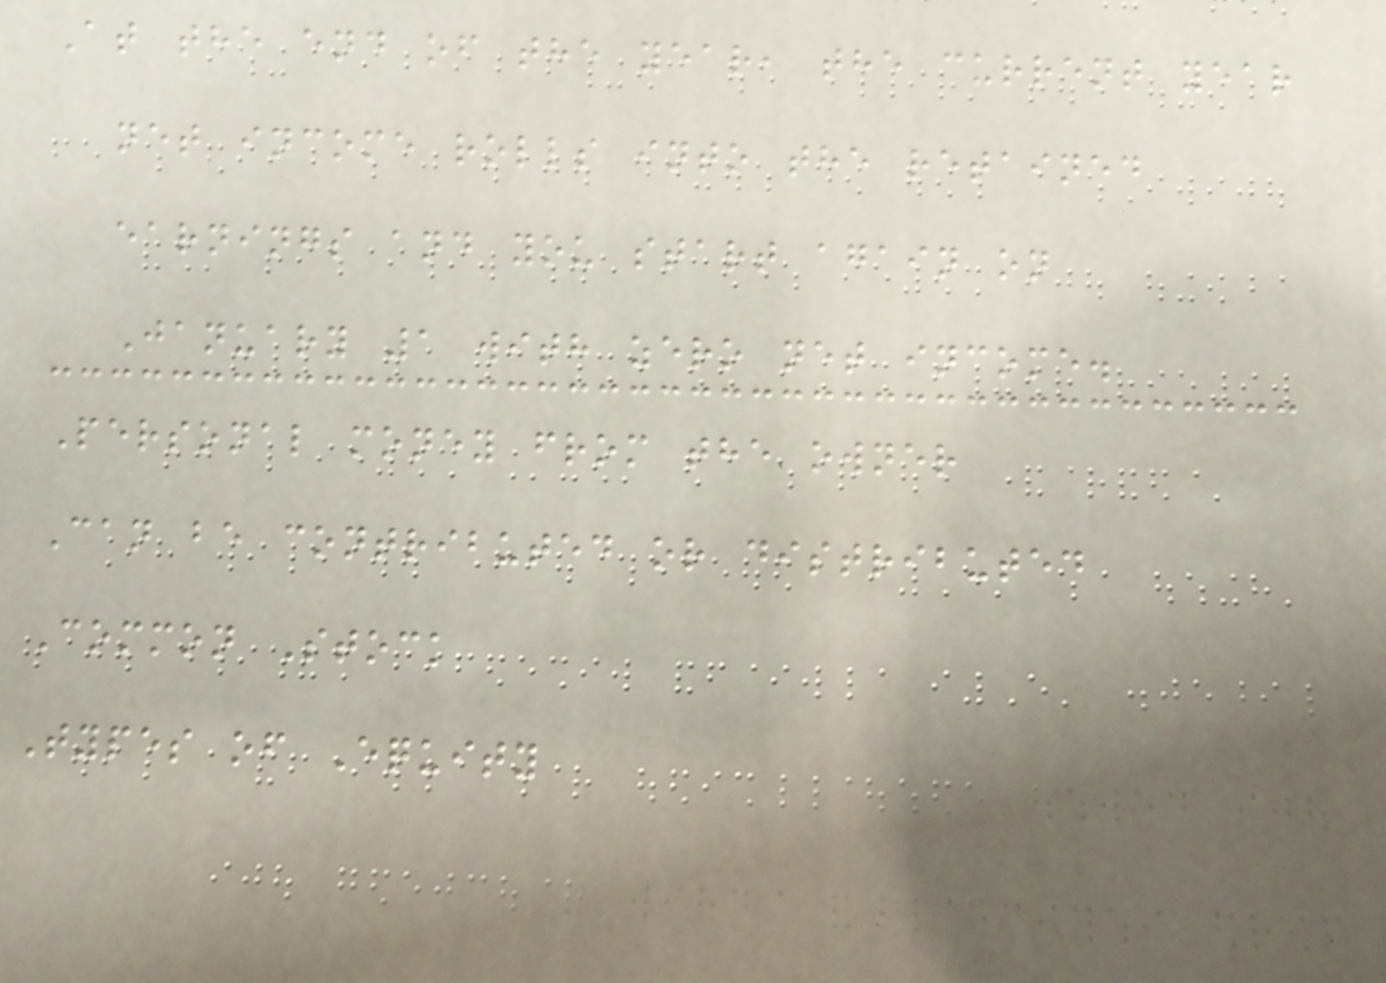At the end of the year, the current year
net income rolls into the retained
earnings and you start again on
January 1 with zero net income.
Personal money from the owner
Can be contributed or distributed
Common Stock
Types of Equity
